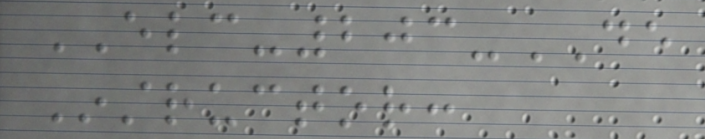ELC-203-DE
Instructor:
